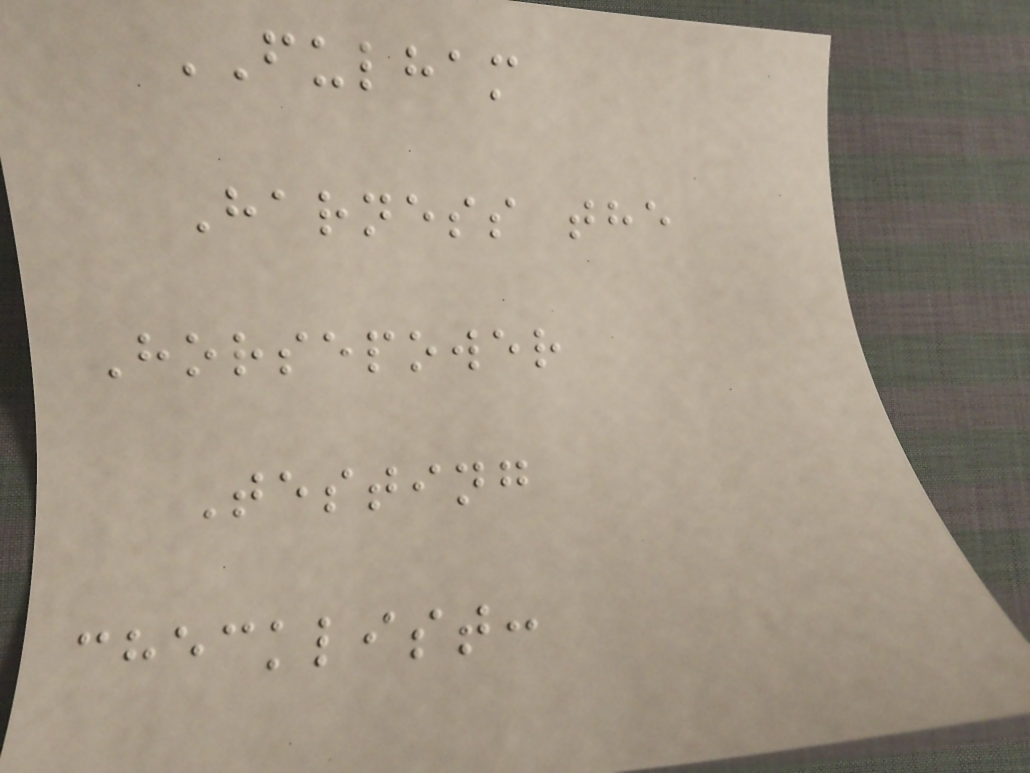FULHAM
Harness the
Horsepower
Testing
checklist:
